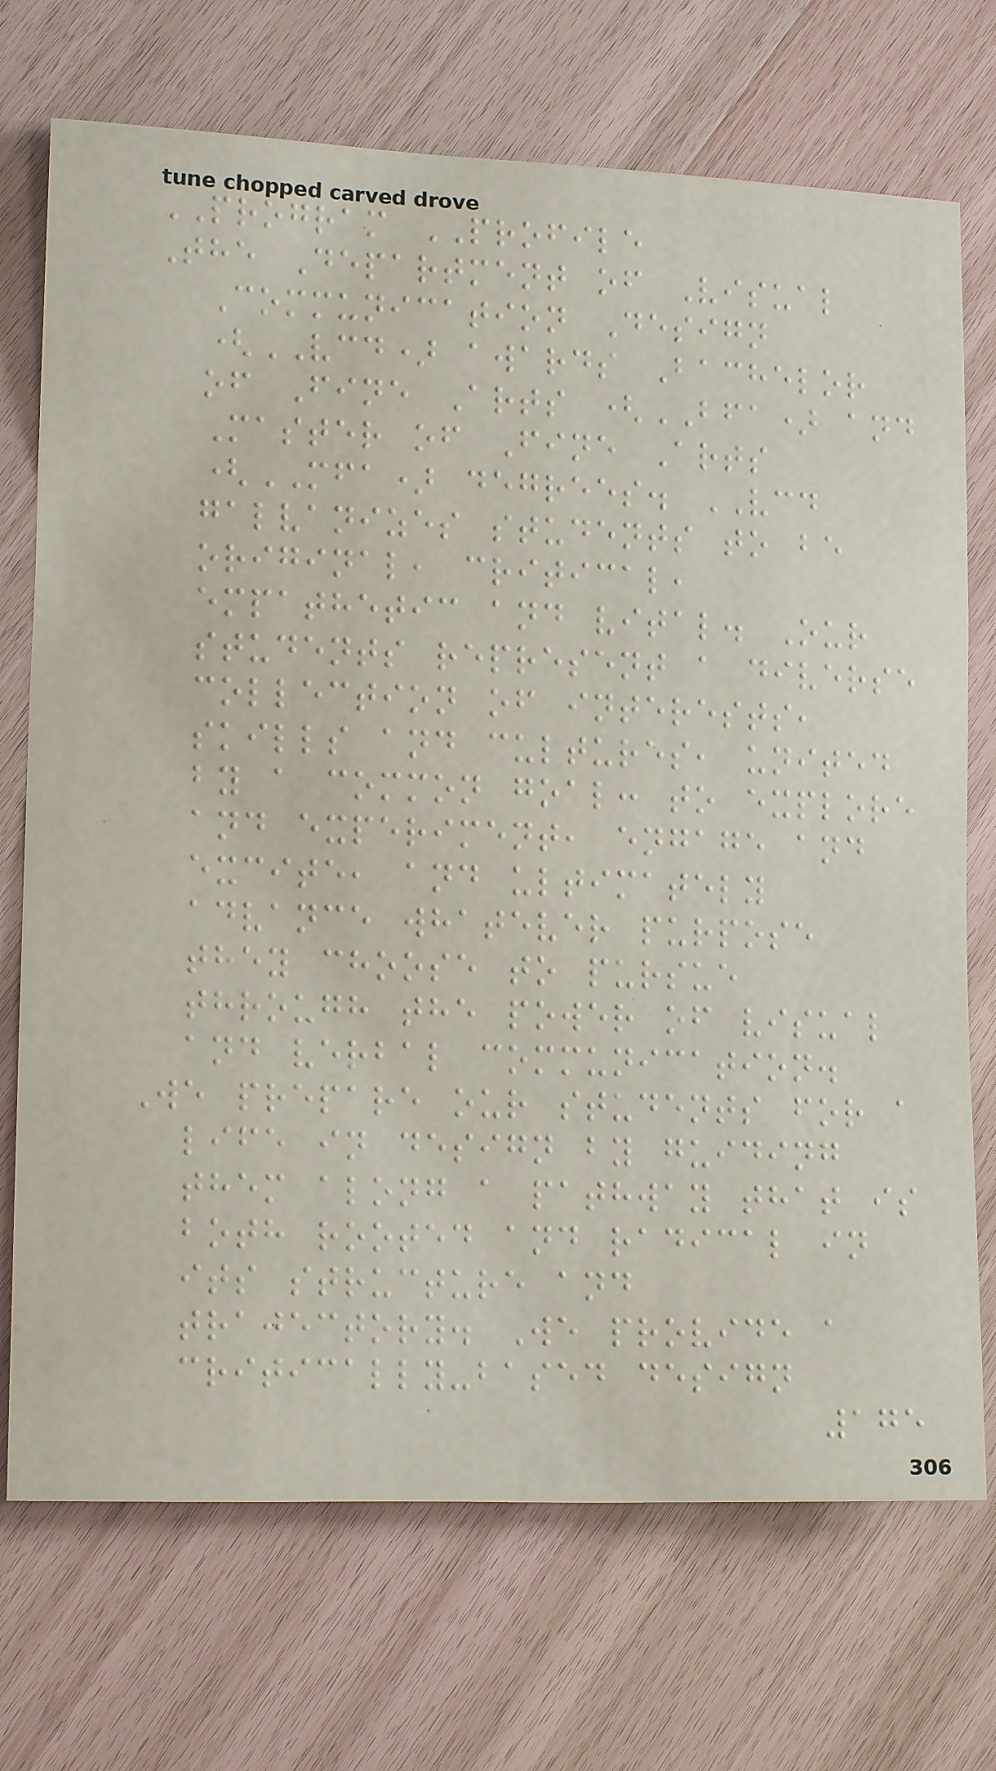PROGRAM PROFILE
The Department of Visual
Communication Design
(VCD) awards Bachelor
of Fine Arts (BFA) and
Master of Fine Arts
(MFA) degrees. VCD
galvanizes students to be
original, critical,
empathetic and vital. Our
students represent a diverse
collection of interests,
skills and cultures, united
by a common goal: to explore
and experiment, engage and
excite, and ultimately
advance whatever purpose
they choose to pursue
through the power of visual
and verbal communication.
We prepare our students for a
life in design by guiding
them along a pathway that is
both rooted and radical in
its structure and
trajectory. We provide a
critically-based design
175
